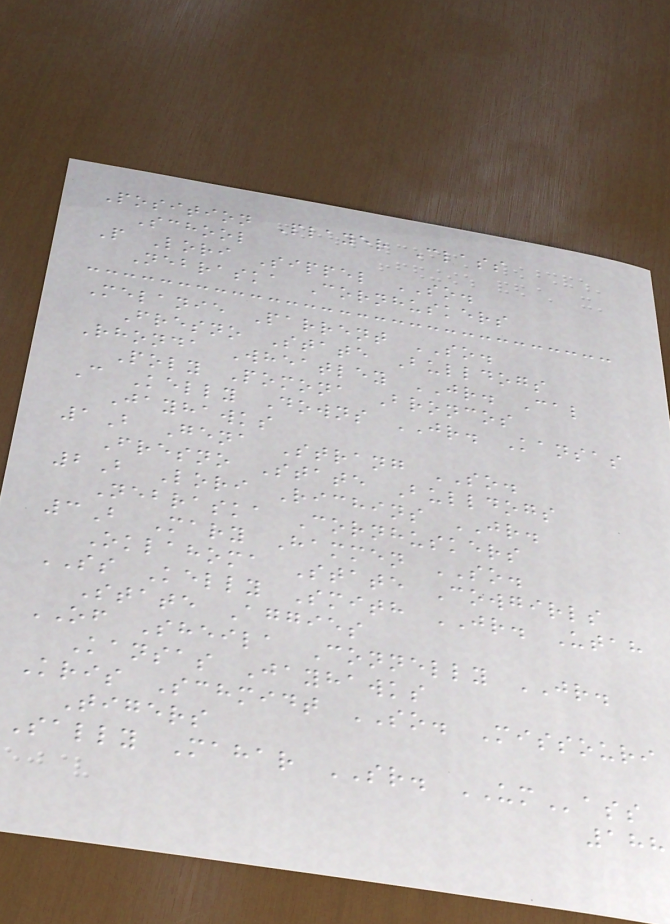Position Player Class
School
P Lori Sippel SO.
Nebraska Cornhuskers
Melanie Parrent SO.
Fresno State Bulldogs
Rhonda Wheatley JR. Cal
Poly Pomona Broncos
C Kelly Downs JR. Kansas
Jayhawks
1B Gena Strang SO.
Fresno State Bulldogs
2B Lori Richins JR.
Nebraska Cornhuskers
3B Mary Hammen SO.
Oklahoma State Cowgirls
SS Kelly Smith JR. Utah
State Aggies
OF Sheila Connelly JR.
Kansas Jayhawks
Kris Schmidt SO. Missouri
Tigers
Sally Mahar SR. UMass
188
